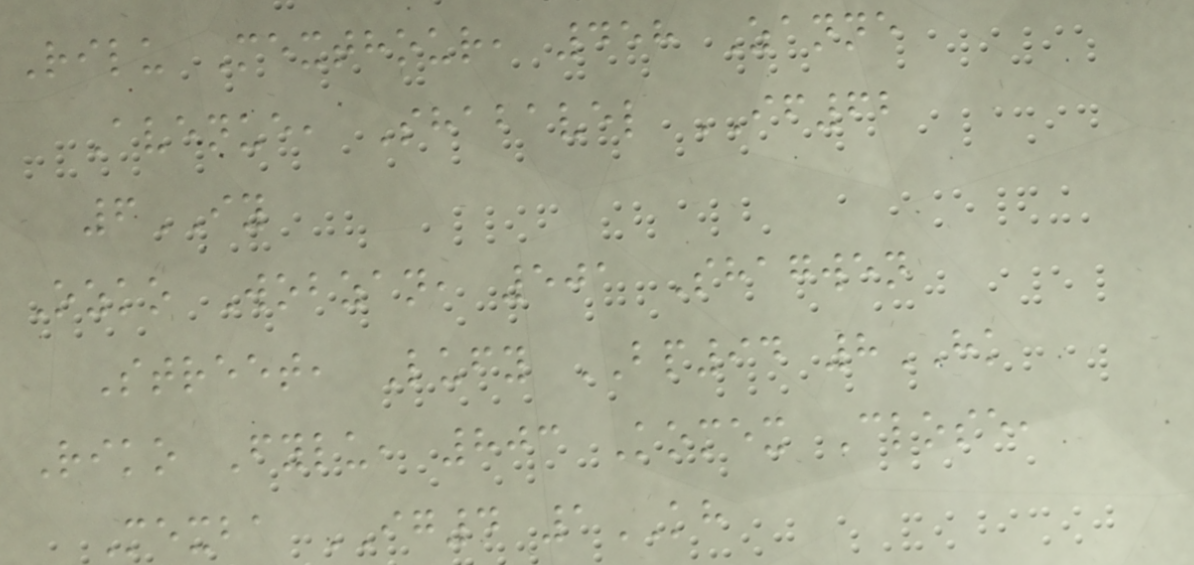Rilu Mexthour, 458 Zanne
Avenue, Shabavel IF62
6IY
Ozko Wobzan, 501 Shagwen
Street, Lufy BP94 8HK
Riko Fylu, 803 Komex Close,
Mexba IG4 1KH
